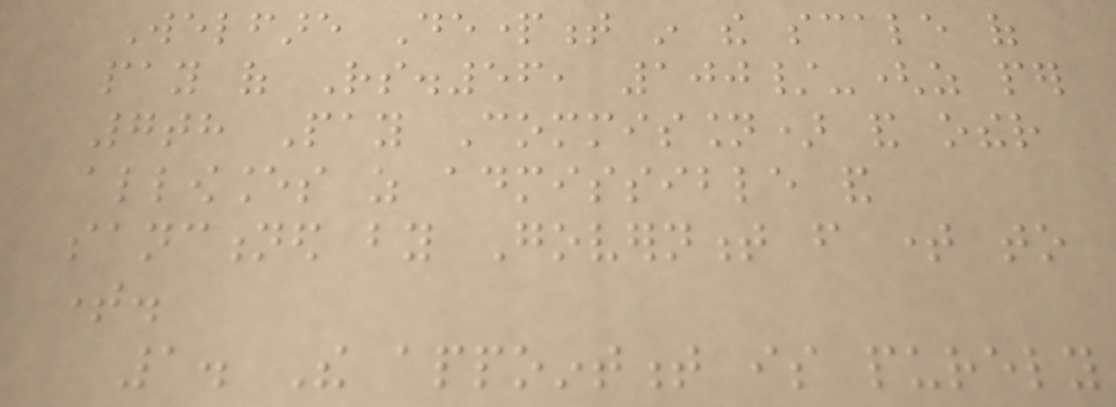Welfare Department in the scale of
pay of Rs.56, 100/-(as per
7th Pay Commission) and other
allowances as admissible and
sanctioned by Government from time to
time.
1. The appointment is purely
